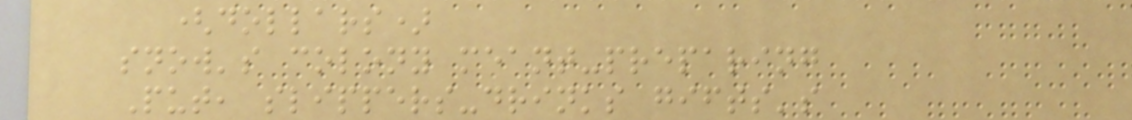(dollars)
snow's colony meant-preparing
Put, slippers-drinks gifts's
